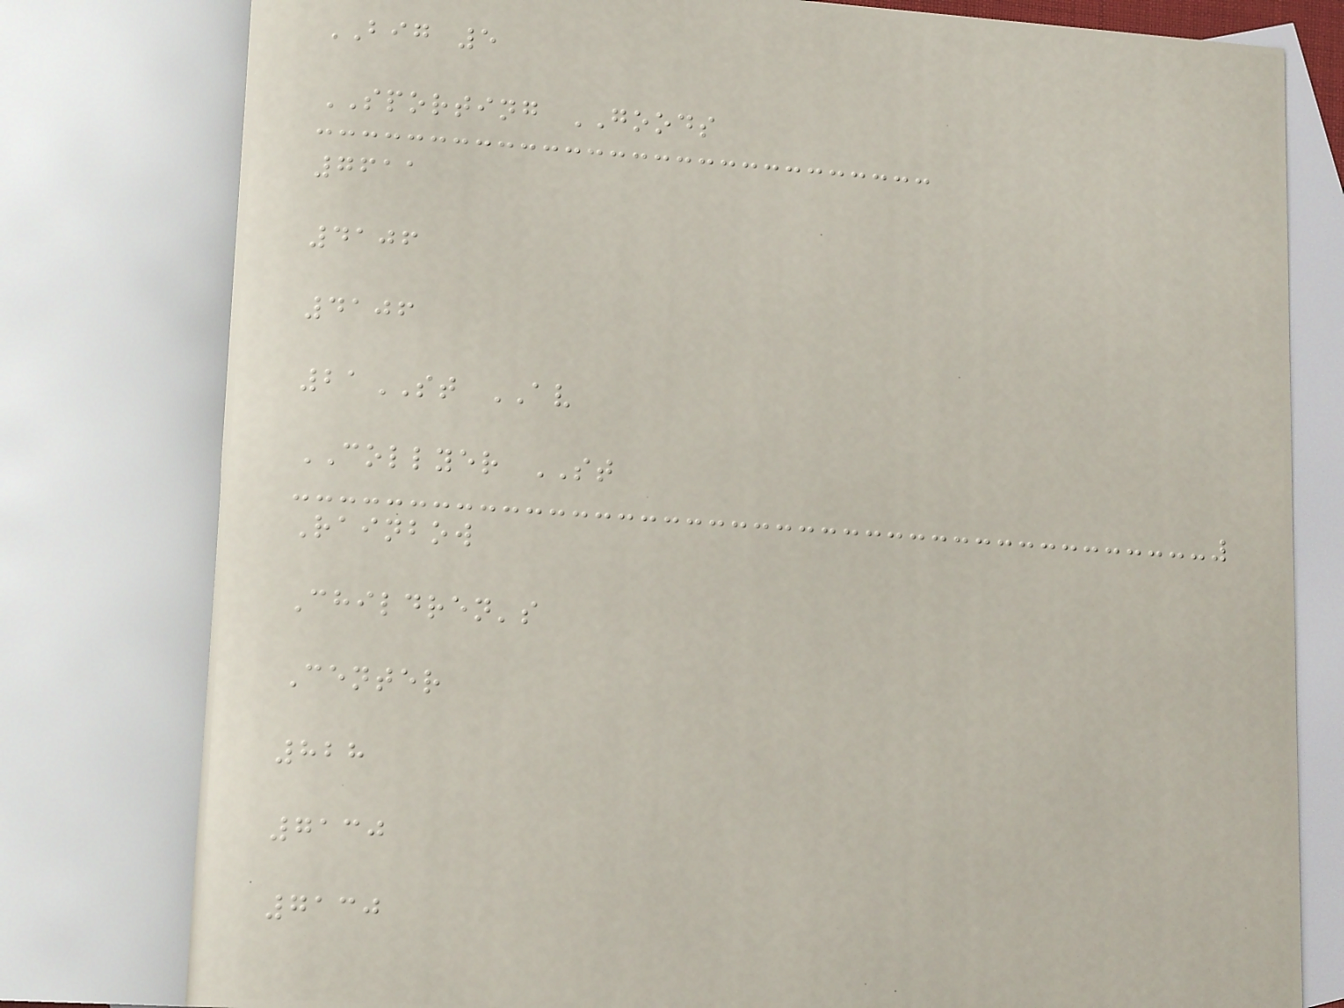BIG 5
SPORTING GOODS
7611
4106
4106
21ST AV
COLLYER ST
Rainbow
Children's
Center
828
7130
7130
